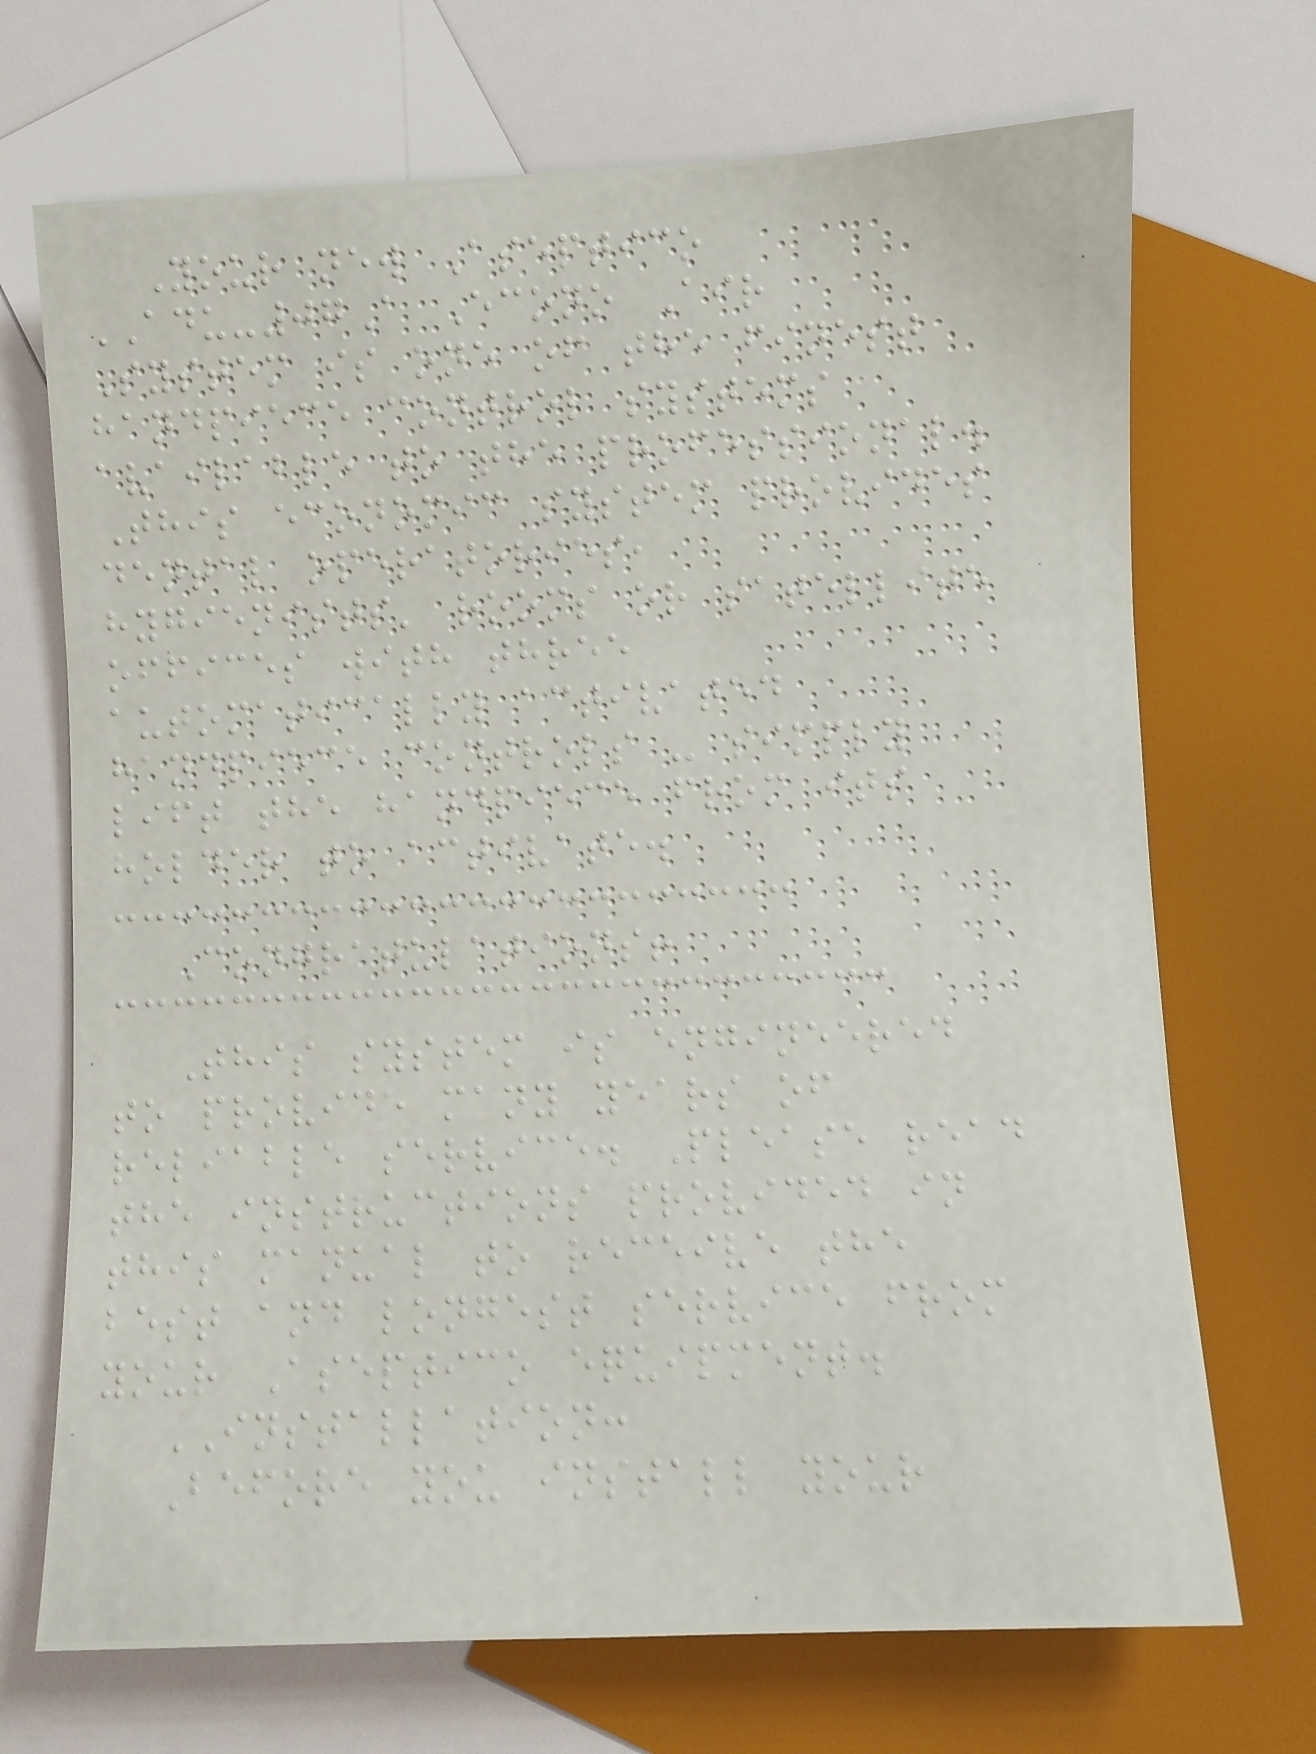Your new Aseptico
ADU-07A Econo Air
System is one of the finest
handpiece control systems
available to the professional.
This economic system provides
dental operatories,
hygienists' rooms or satellite
offices with three
automatically activated
handpiece controls - simply
lift the handpiece from its
holder to activate.
Congratulations!
This system is engineered
to provide many years of
reliable service. Please read
the instructions provided in
this manual to receive the
best and longest service from
your Aseptico equipment.
INSTALLATION:
Before you install your
